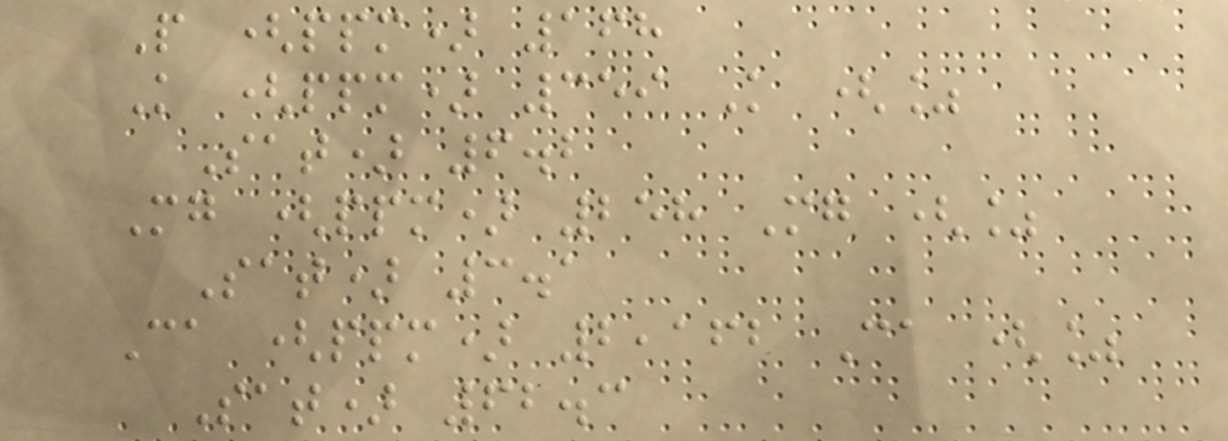P (ppm) 168
K (ppm) 359 K (%
Sat) 6.2
Mg (ppm) 258 Mg (%
Sat) 3.1
Ca (ppm) 2,162 Ca (%
Sat) 62.3
